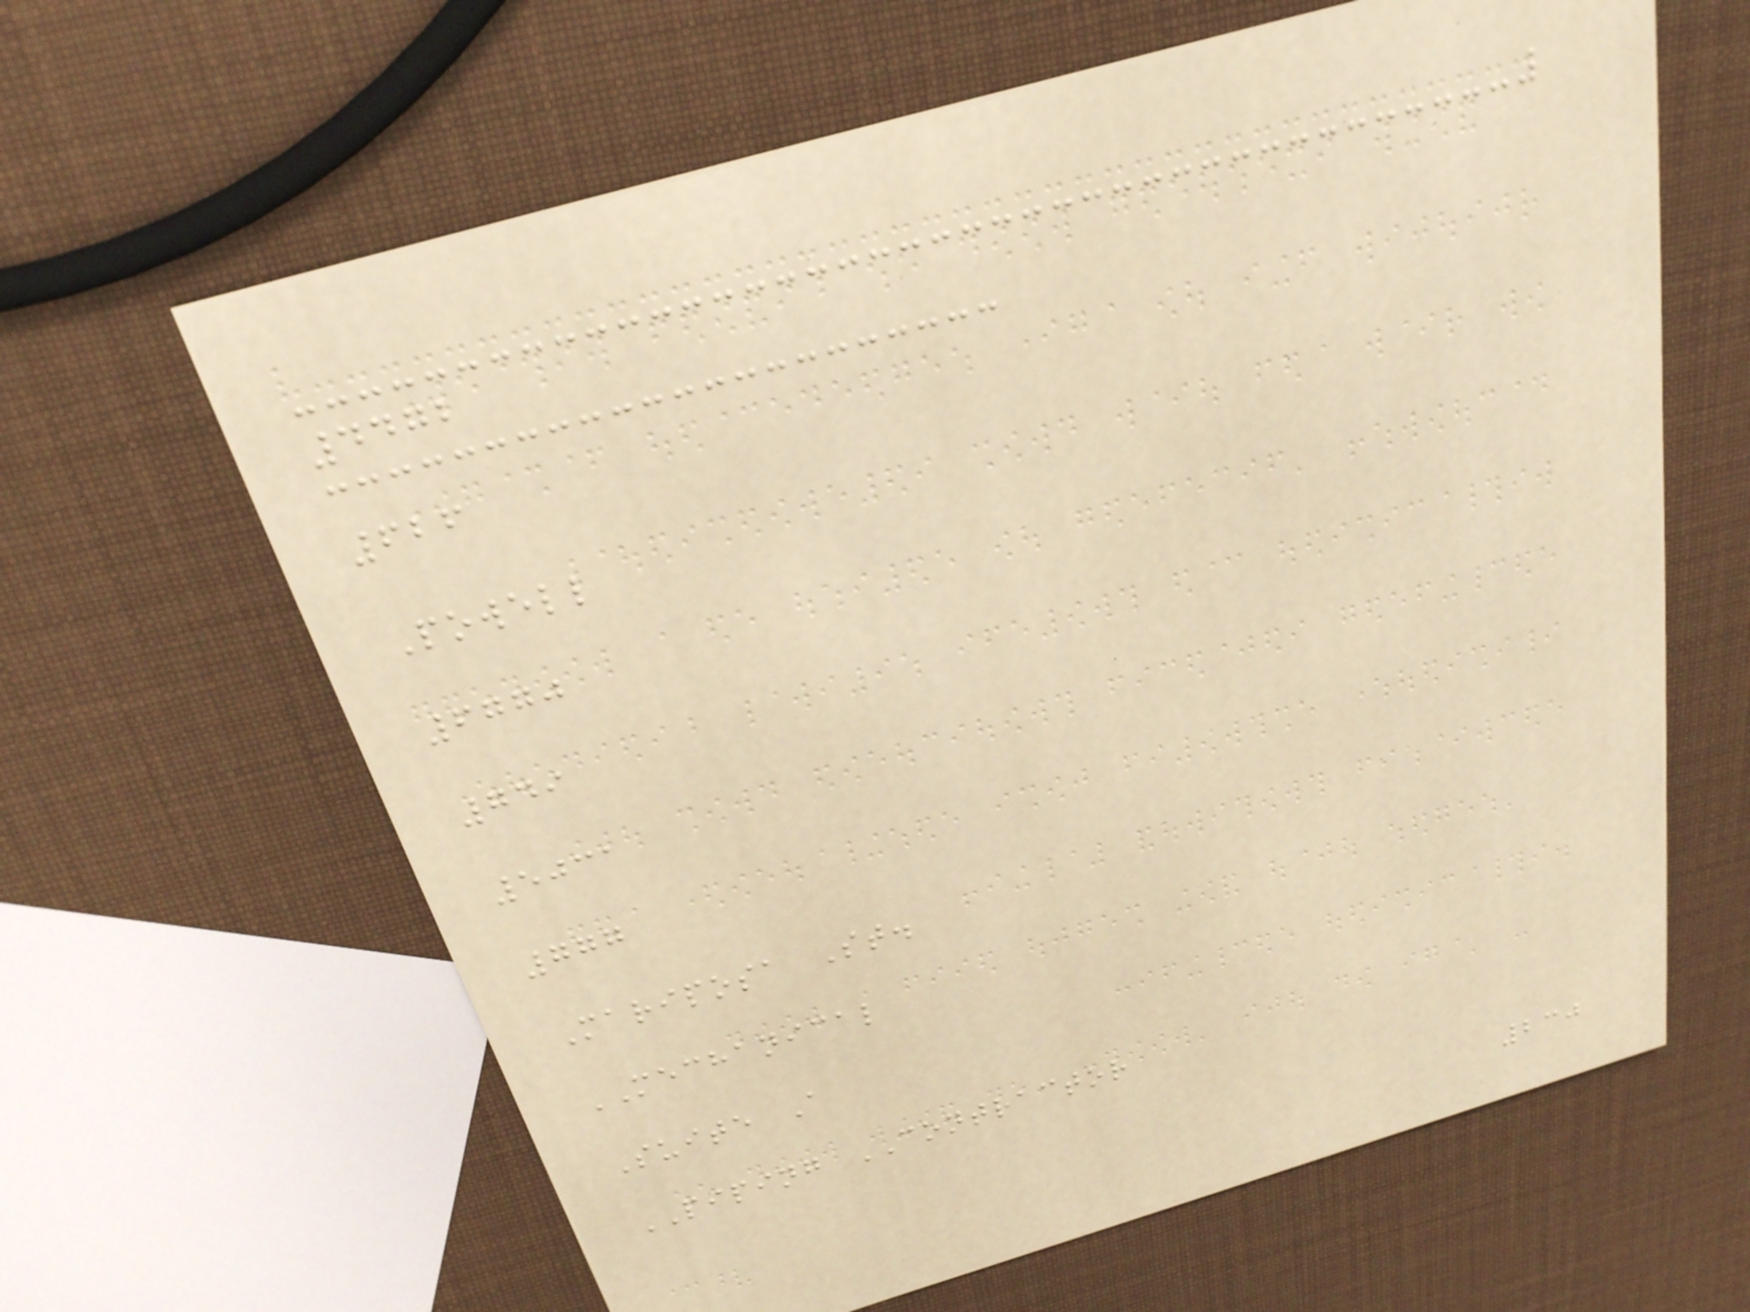4472
626
Powell
6770
749
5031
777
Mariposa St.
MECHANICAL
Suite A
PIPING CONTRACTOR
230
